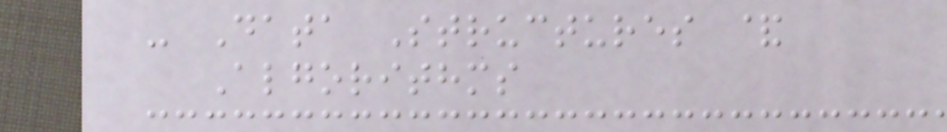- Data Structures &
Algorithms
